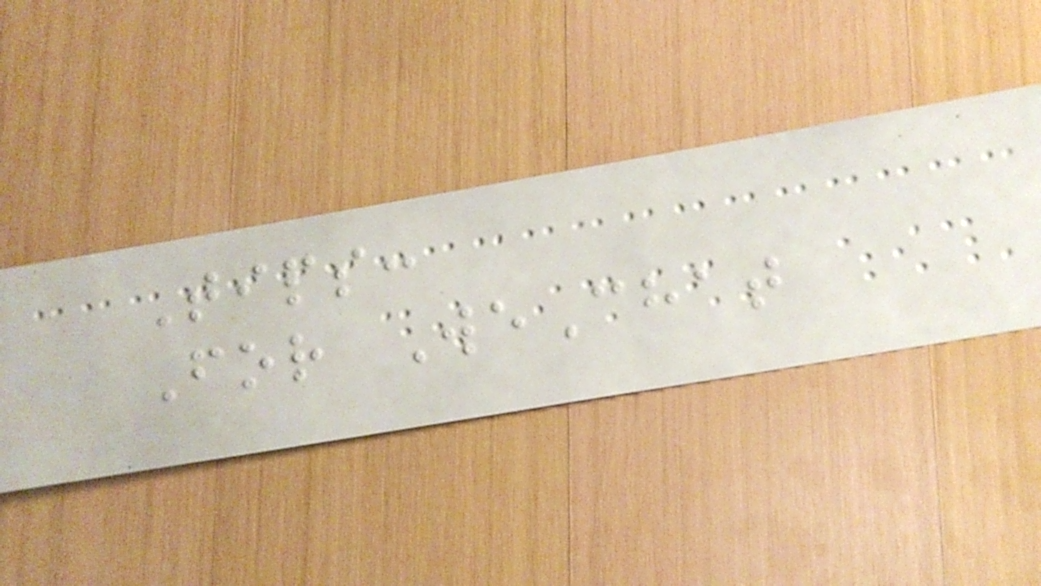Tips:
For WeChat
